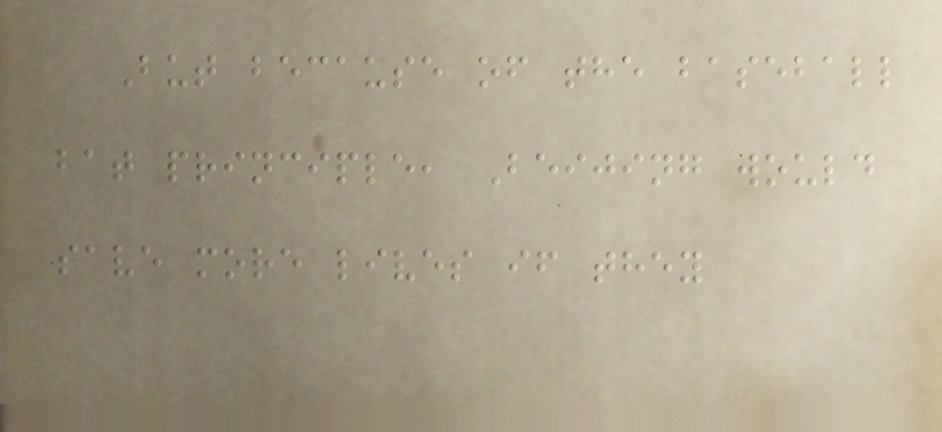But because of the baseball
bat principle, Beijing would
save more lives if they
